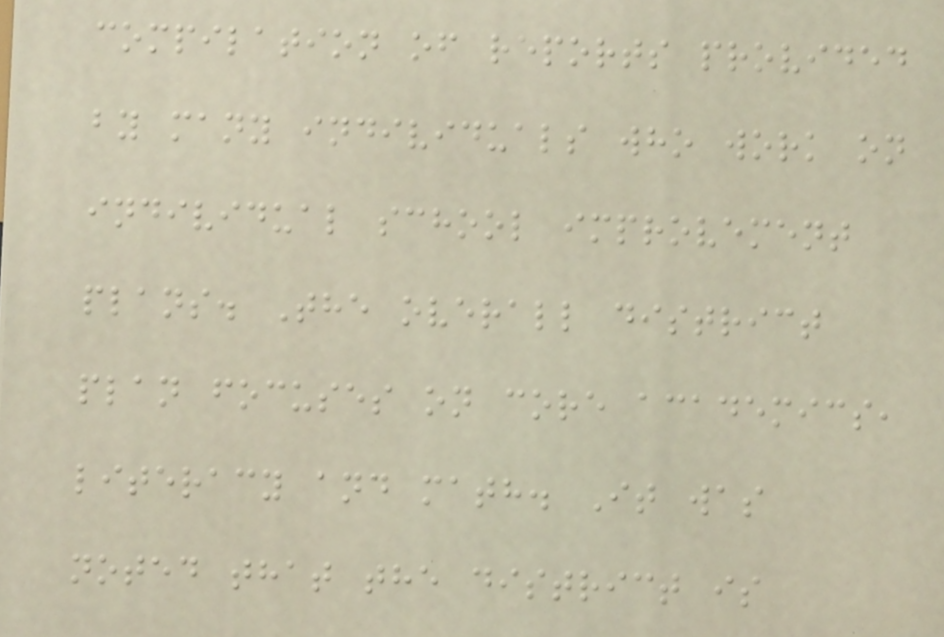compilation of reports provided
by many individuals who work on
individual school improvement
plans. The overall district
plan focuses on core academics,
literacy and math. It was
noted that the district is
